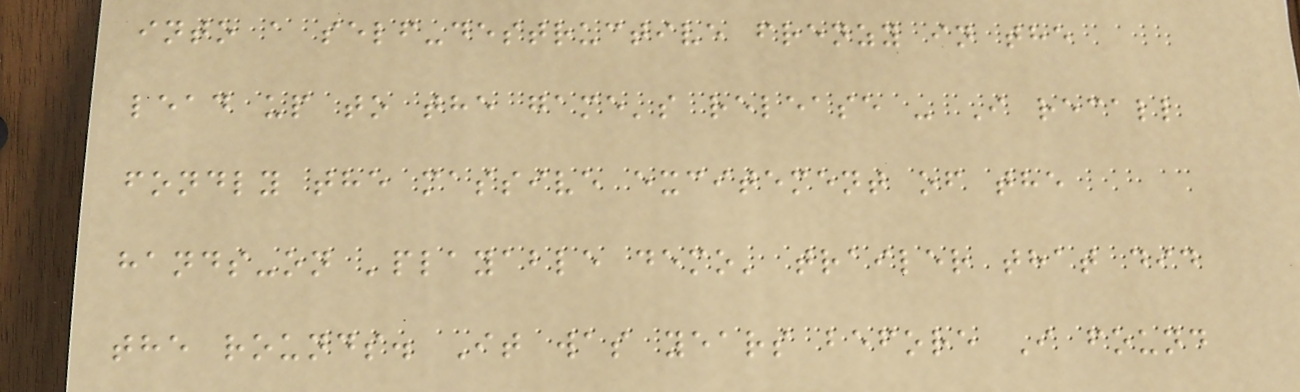into a self-destructive frenzy in the
lead up to the game's release - I recall
fondly the massive excitement of the
hands-on 'playable demo' trailer that did
the rounds. It was years before I found
